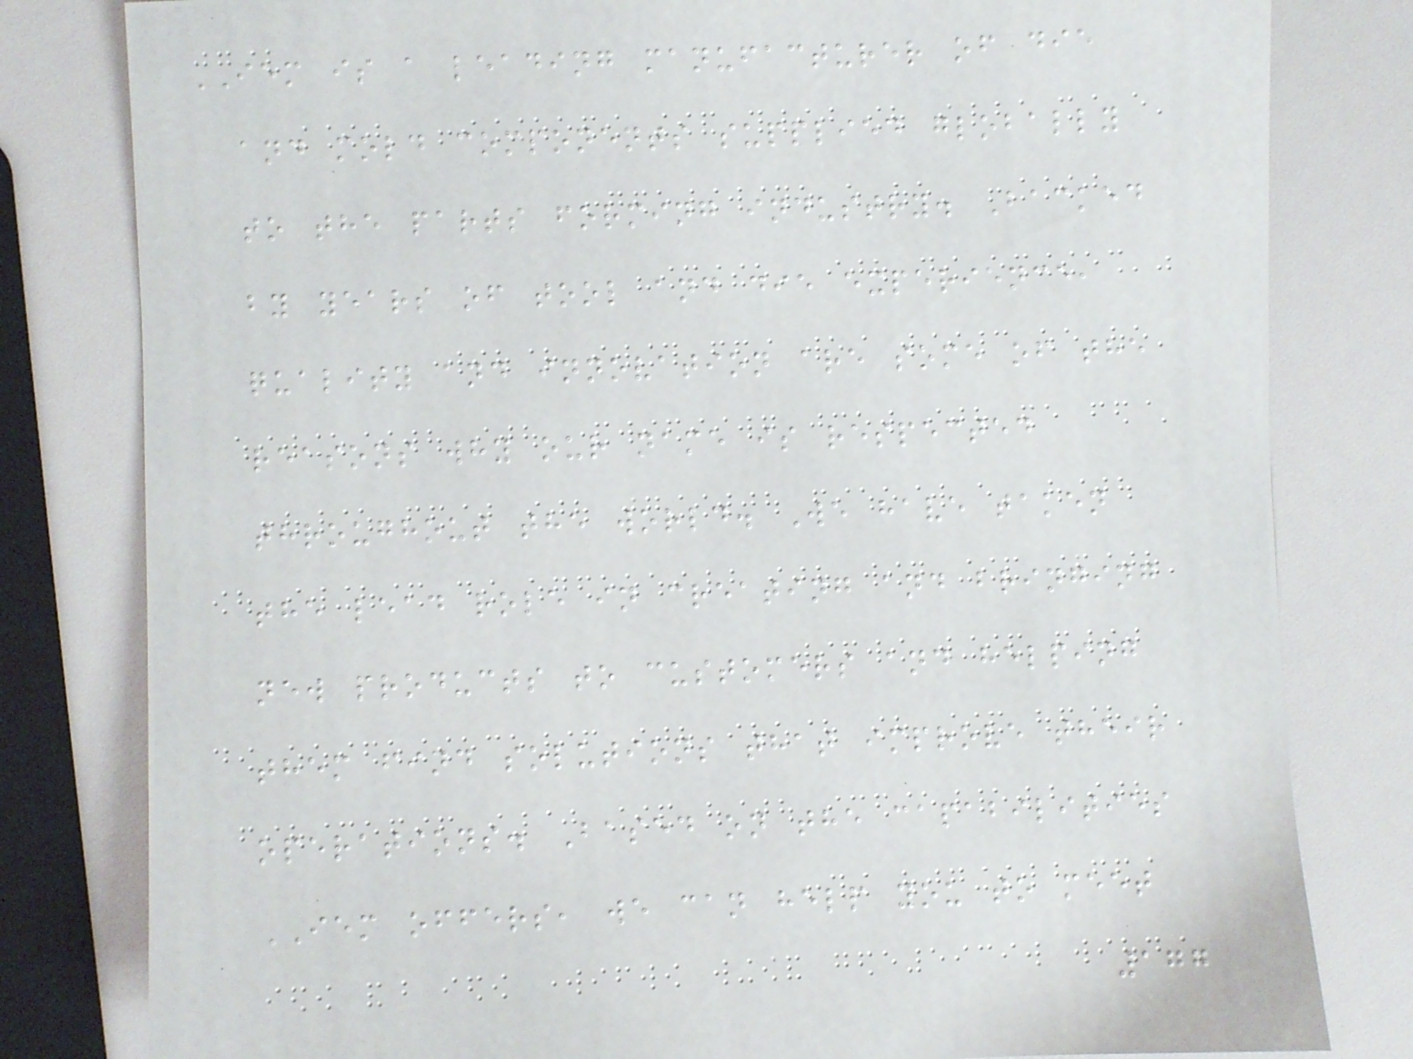IEM is a leading manufacturer of die
and mold components supplied globally
to the parts forming industry. Backed
by years of tool and die experience,
quality and innovation are some of the
reasons why our name is respected
throughout the world. We have taken
the lead role in creating and bringing
new products to customers and helping
them find solutions that improve their
operations. Based on the capabilities
IEM offers, we can help you to meet
177
